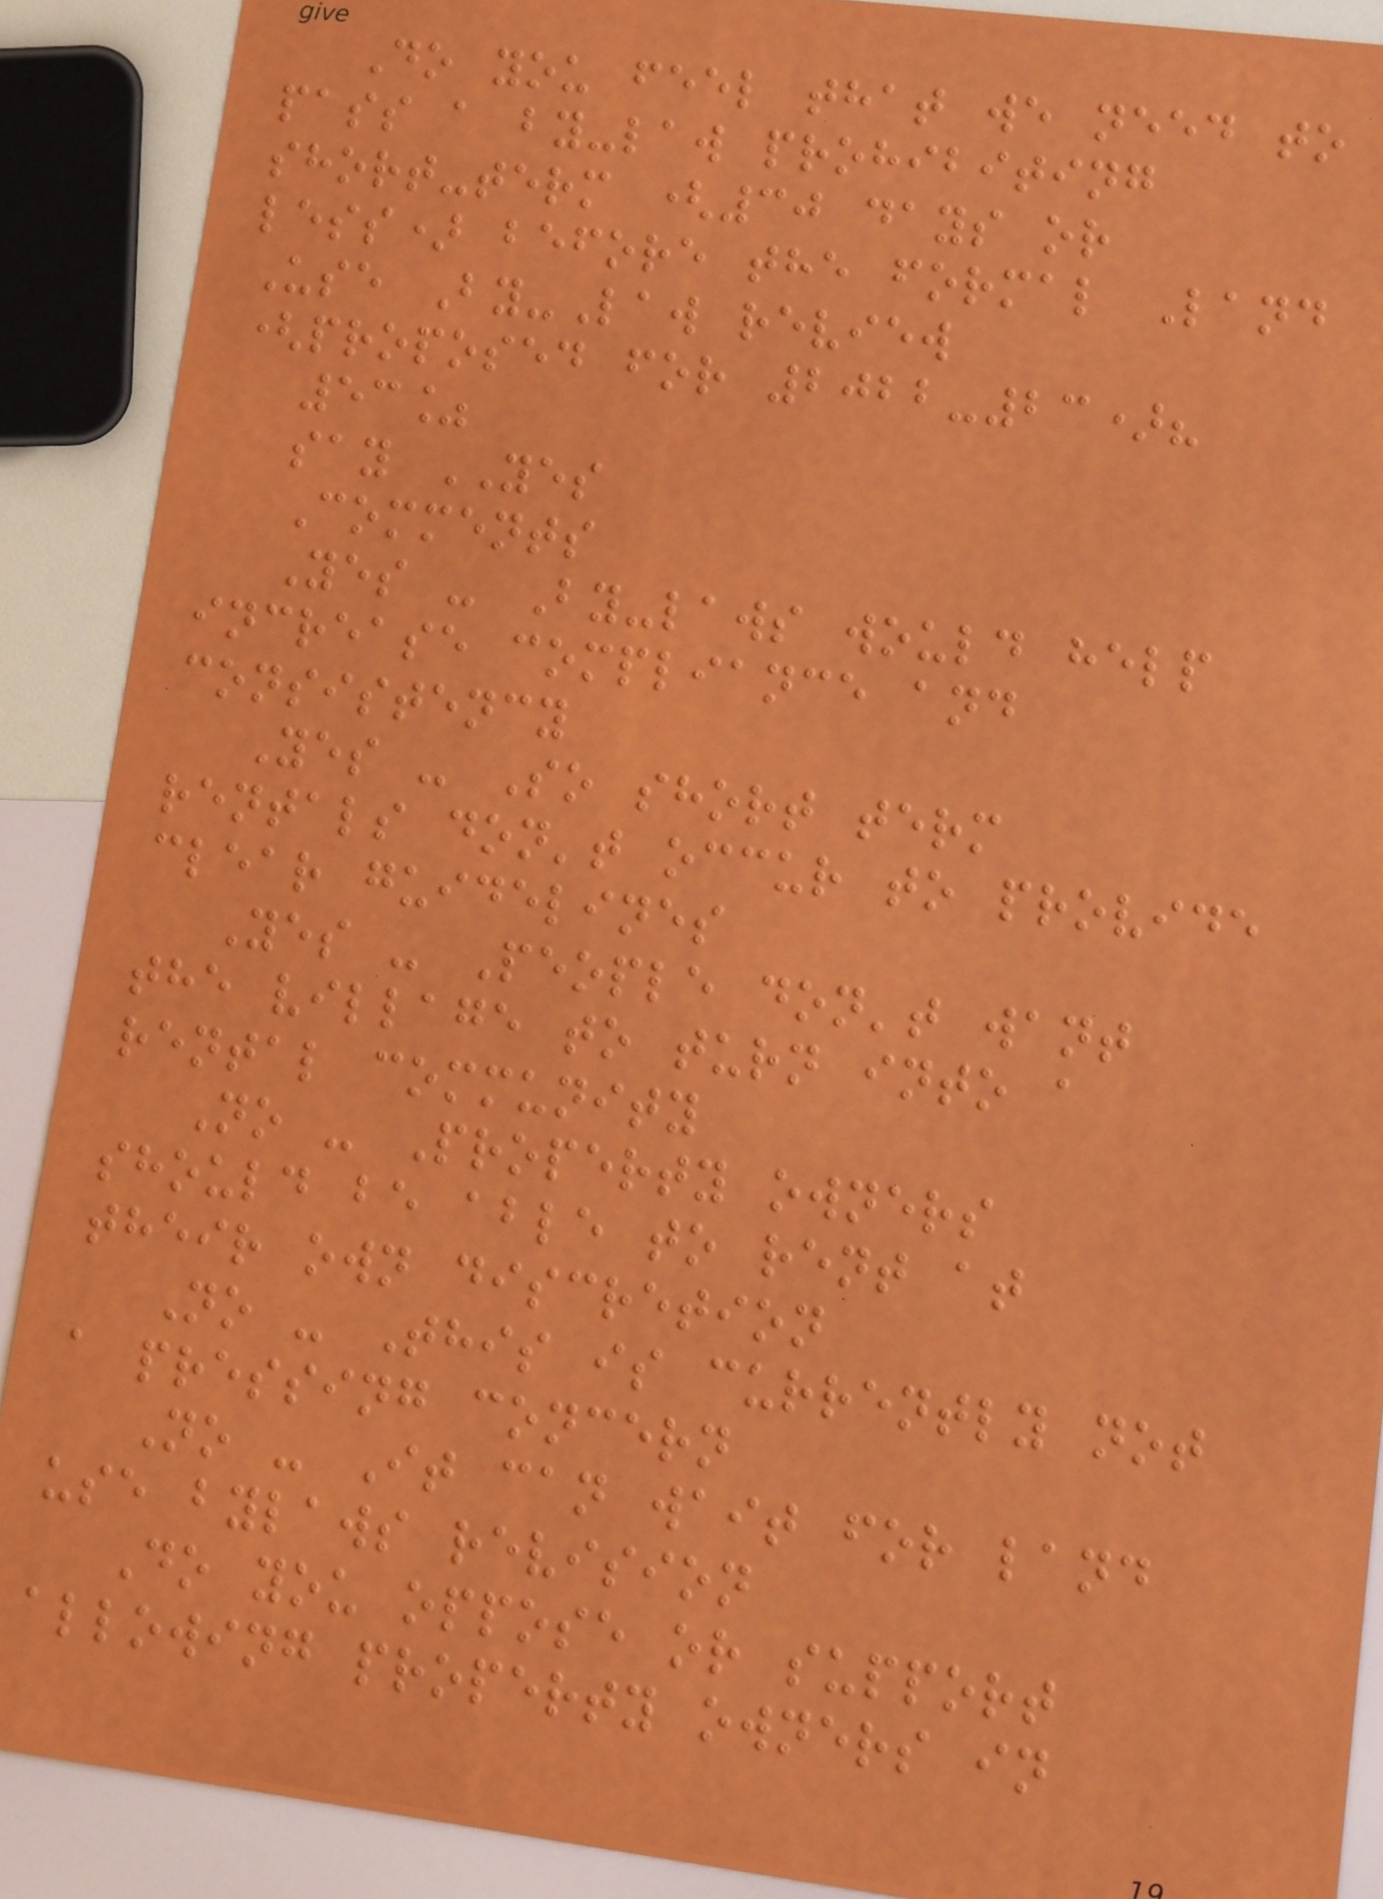Do you feel that we need to
pass a by-law prohibiting
short-term (30 days or
less) before the formal Land
Use By-Law review
(proposed for 2022-23)?
53%
say YES
Comments
Yes - By-laws would help
increase compliance and
consistency
Yes - So short term
rentals don't occur to provide
clear guidelines
Yes - People don't want
the village to turn into a
rental community
No - Property owners
should be able to rent at
their own discretion
No - This is currently not
a pressing concern
No - It can wait for land
use bylaws revision
Do you oppose or support
allowing property owners in
